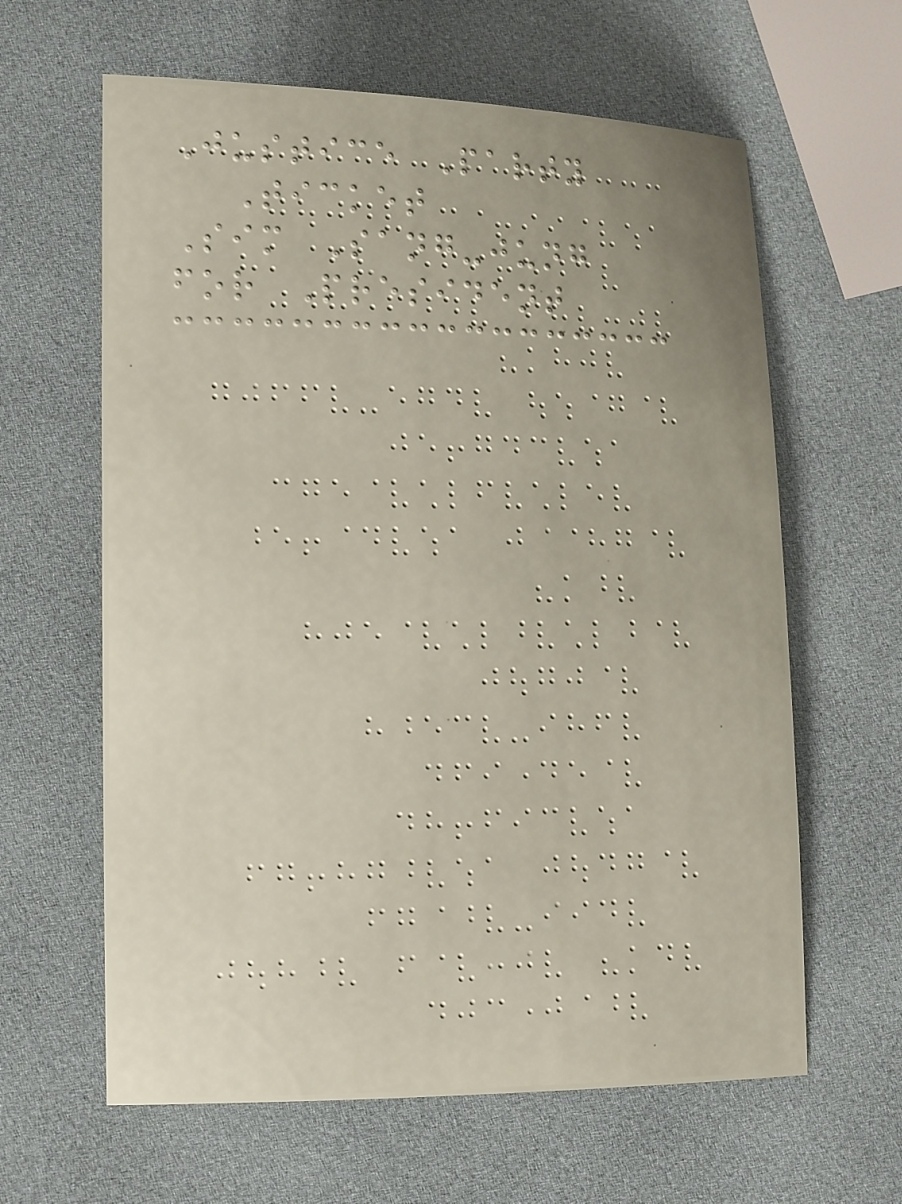Justice Party
Ticket
Sim Sang-jung
for President
